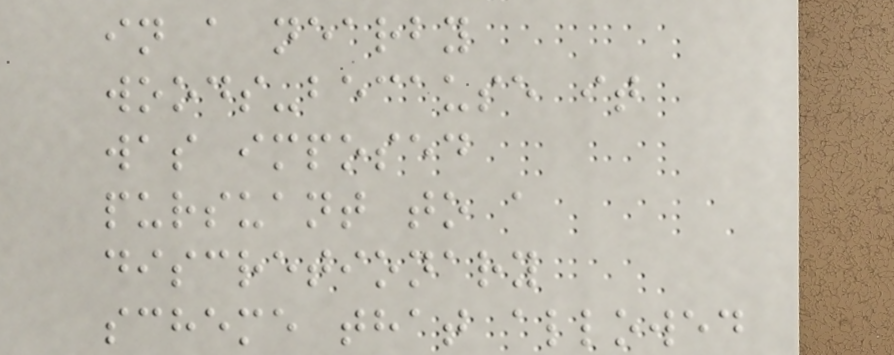in a nearby
woods-because it
was imposed
pursuant to a
discretionary
scheme that allowed
